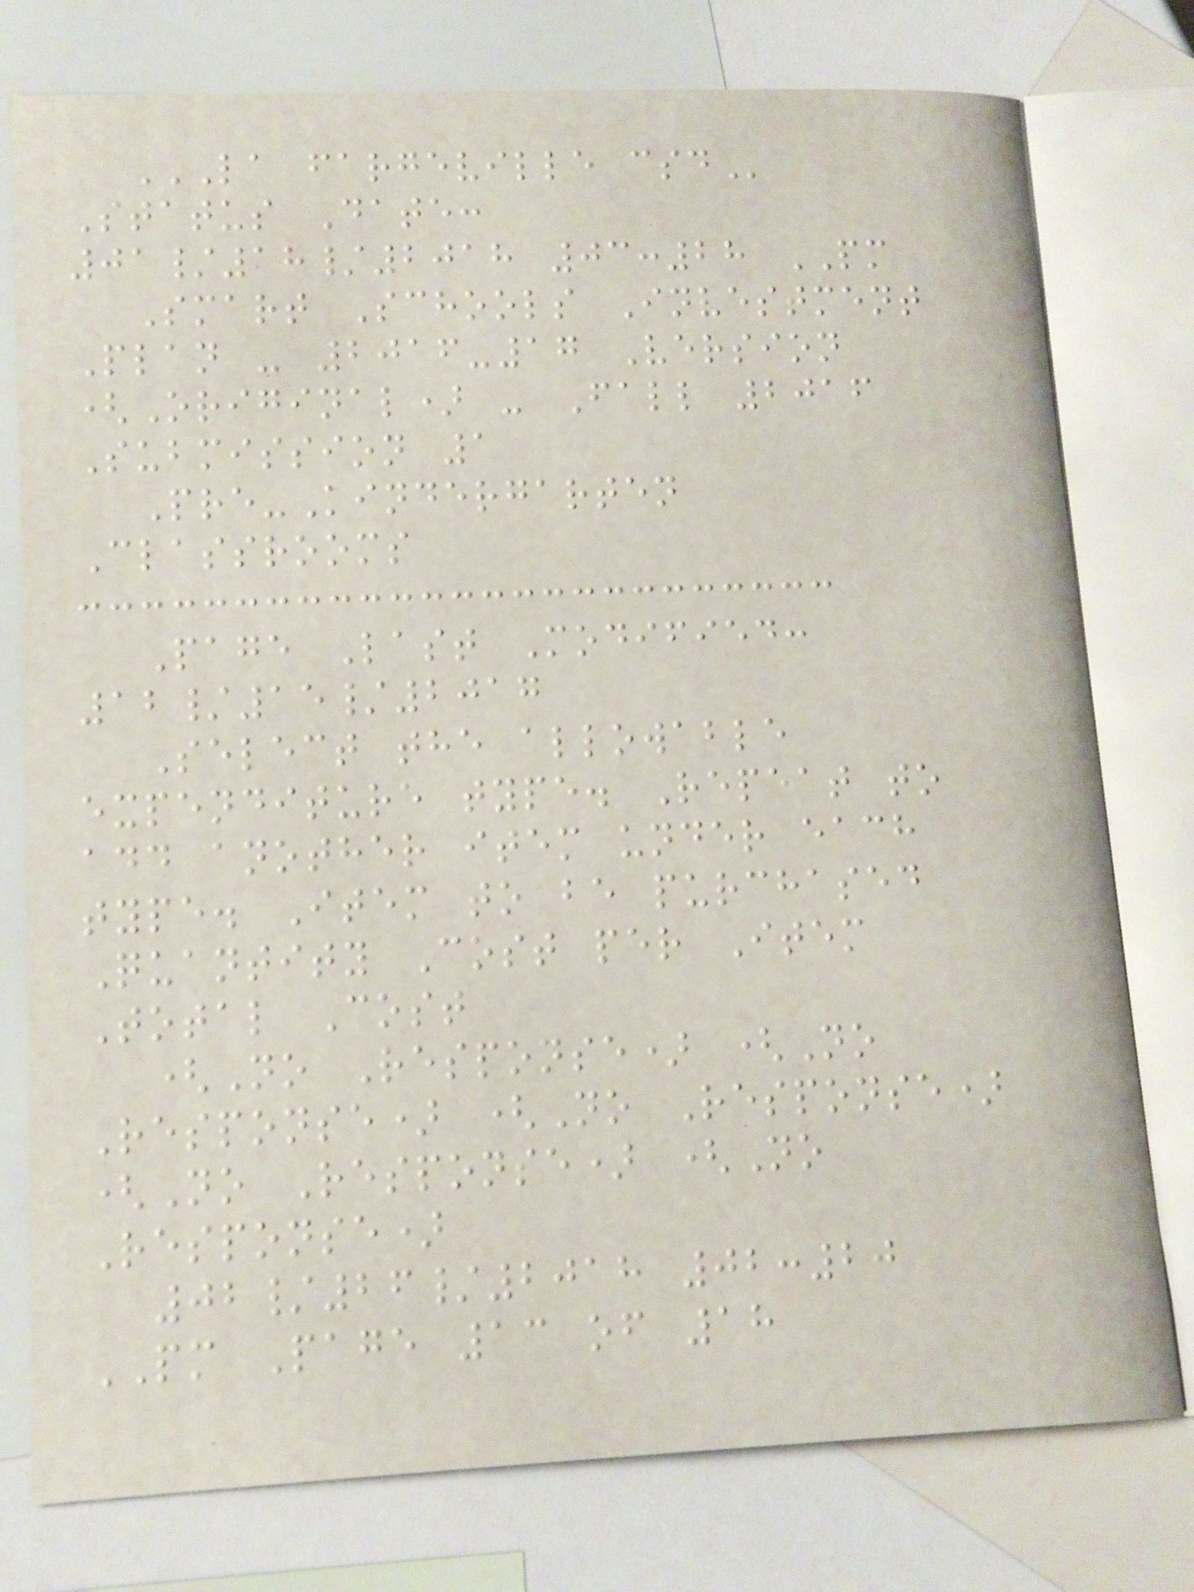LA FARGEVILLE CSD
Status Date:
01/18/2018 03:28 PM
Smart Schools Investment
Plan - 2016-17 Version
(Original) - Fall 2016
Submission 1
Pre-Kindergarten
Classrooms
Page Last Modified:
12/15/2017
Select the allowable
expenditure type. Repeat to
add another item under each
type. Item to be purchased
Quantity Cost per Item
Total Cost
(No Response) (No
Response) (No Response)
(No Response) (No
Response)
02/26/2018 02:20
PM Page 13 of 18
